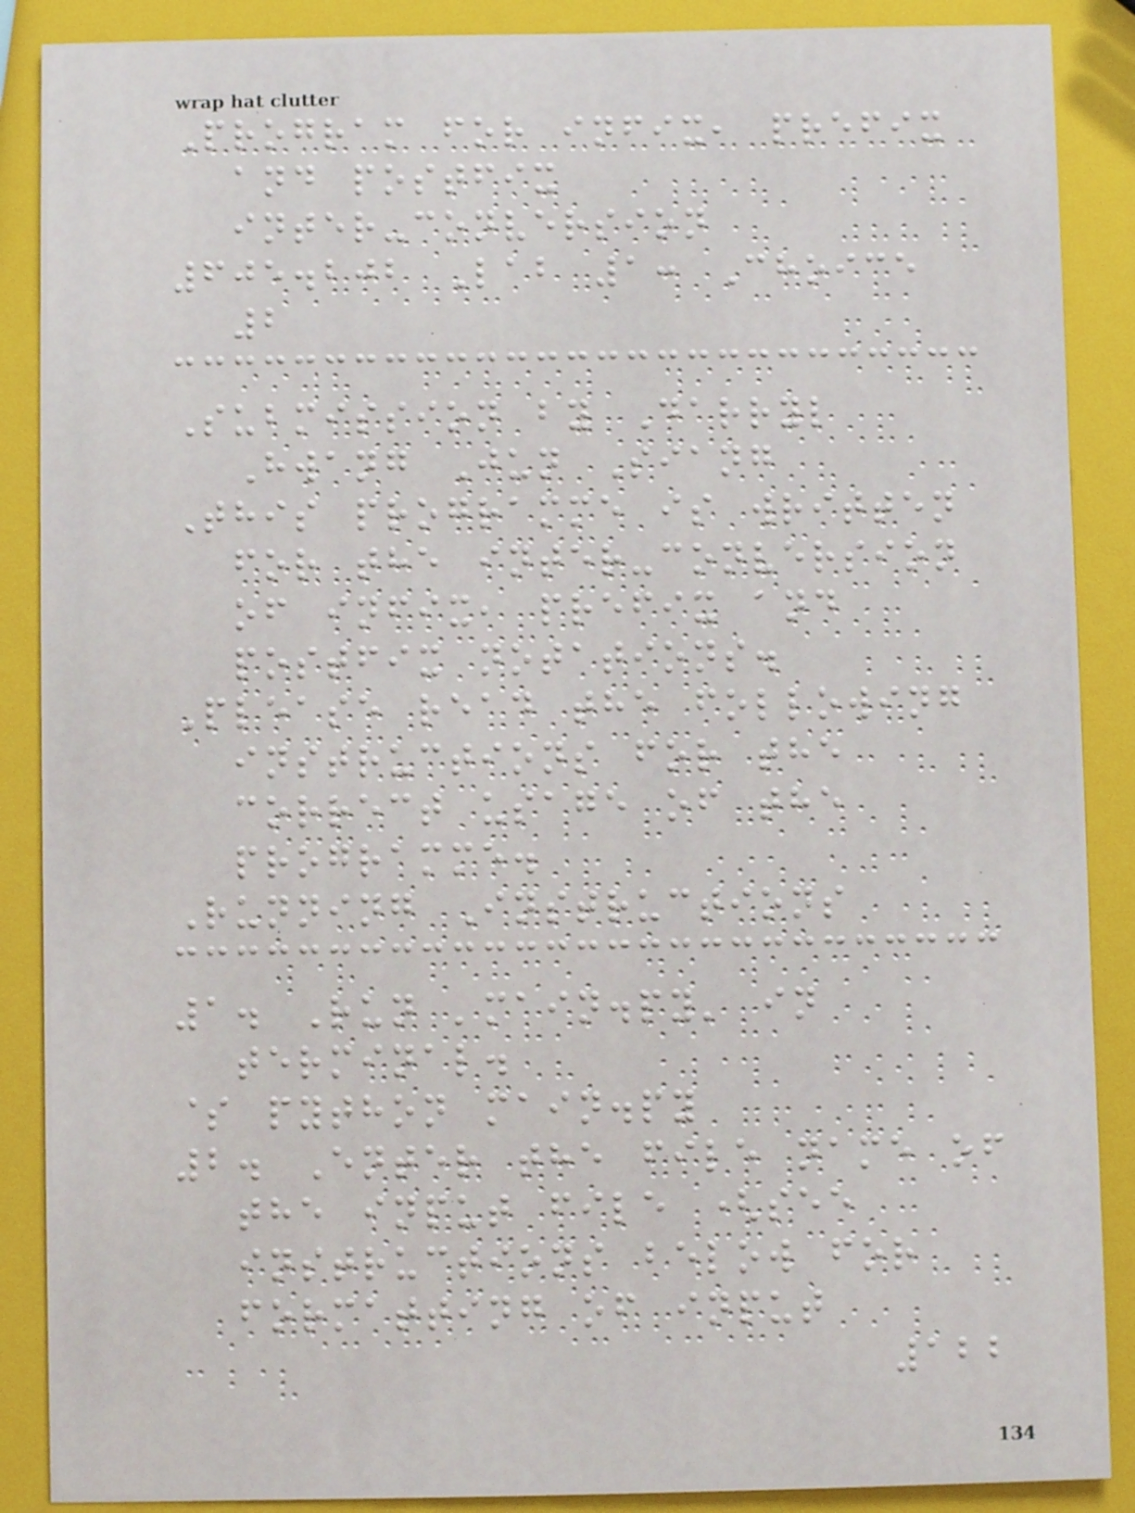Program for infix, prefix
and postfix
inter-conversion
605.202 Lab 1: Choice
2
Submission by Darryl
Hwang Jun Siang
This programme is written
for the inter-conversion
of infix, prefix and
postfix notations.
Please read the following
instructions for the
correct usage of the
programme.
Running Instructions
1. Run 'main.py' in
terminal.
$ python main.py
2. Enter the file name of
the input file (see
instructions below for
formatting of input
122
